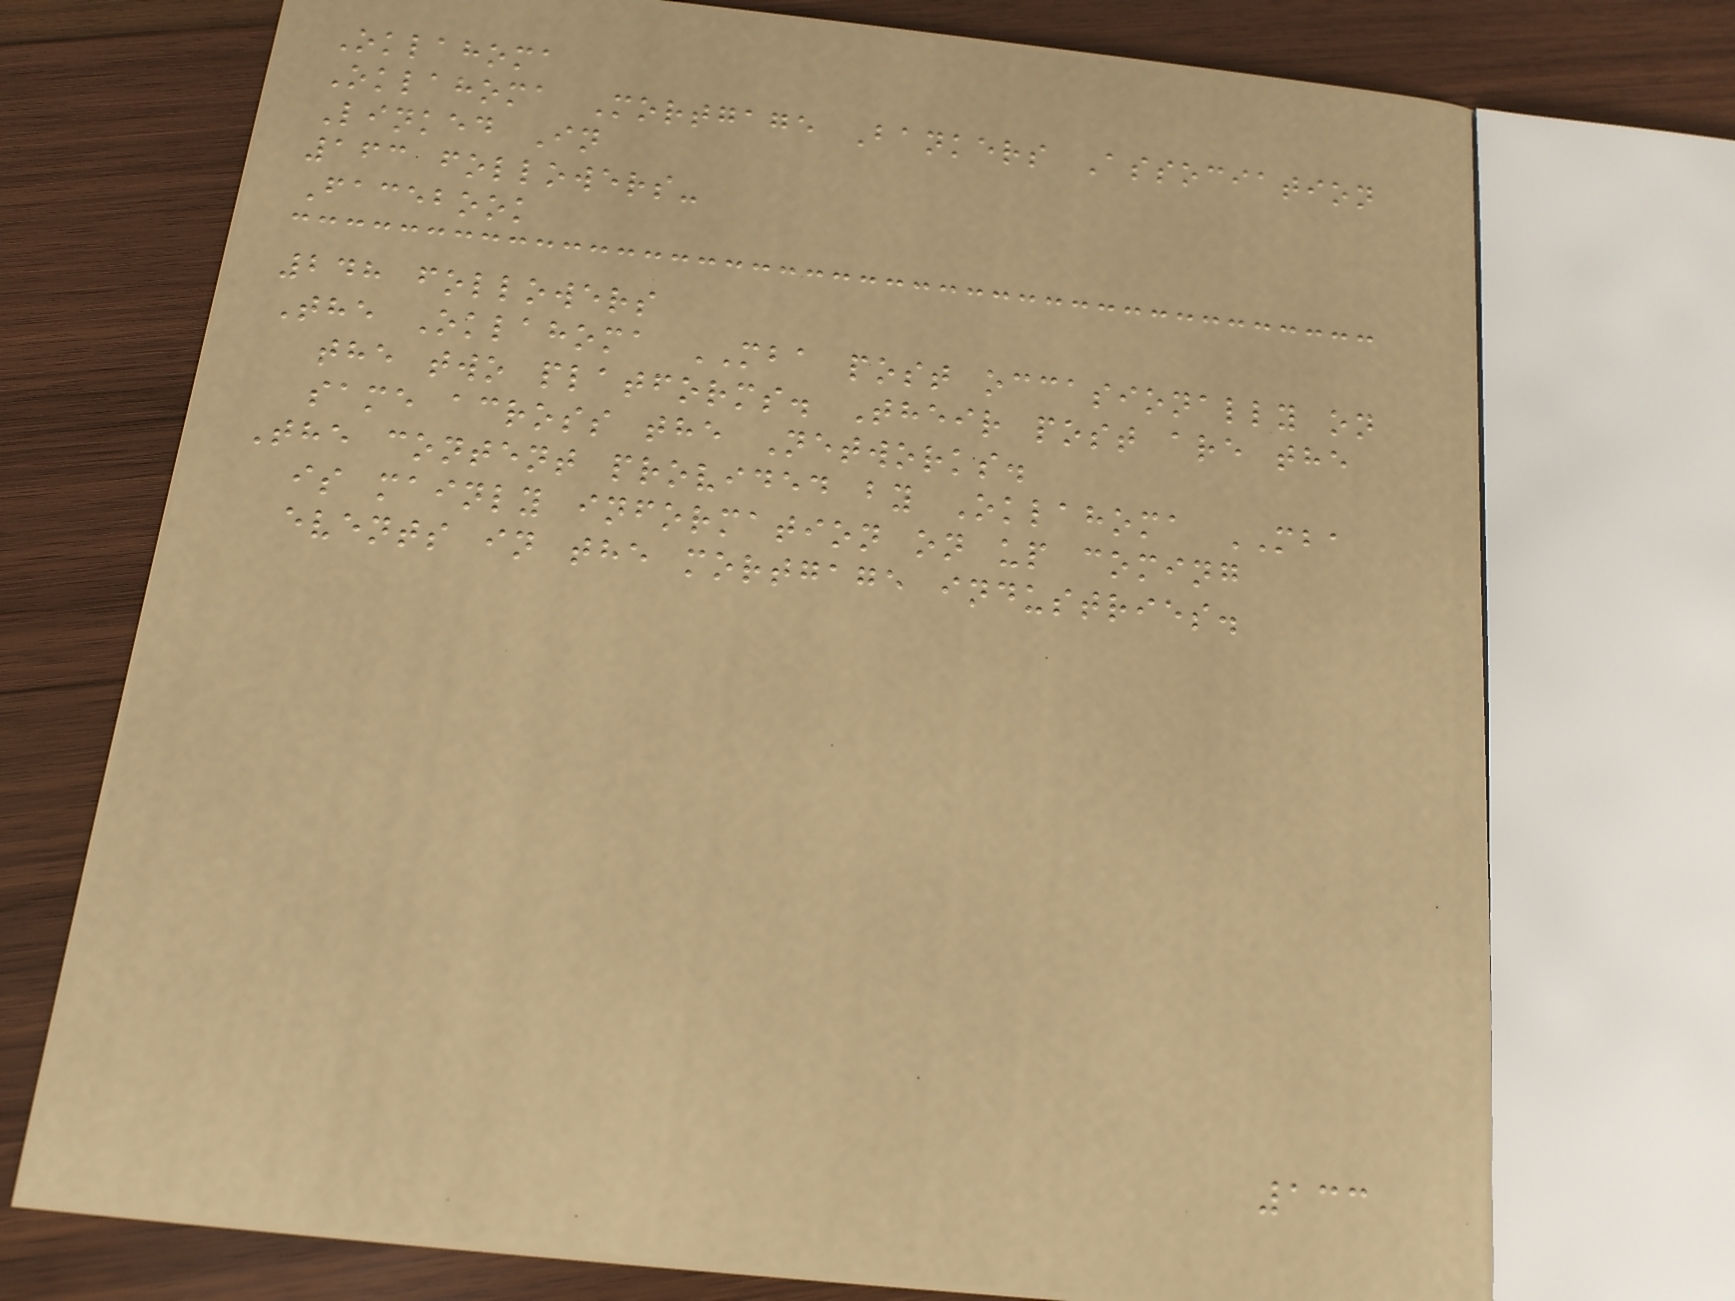Oklahoma
Oklahoma Mortgage Bankers Association
Linked In
163 followers-
Facebook
248 followers
The Oklahoma MBA post occasionally on
the two platforms. Their post are the
same across the Networks.
The content provided by Oklahoma MBA
is mainly information on up coming
events in the mortgage industries.
133
